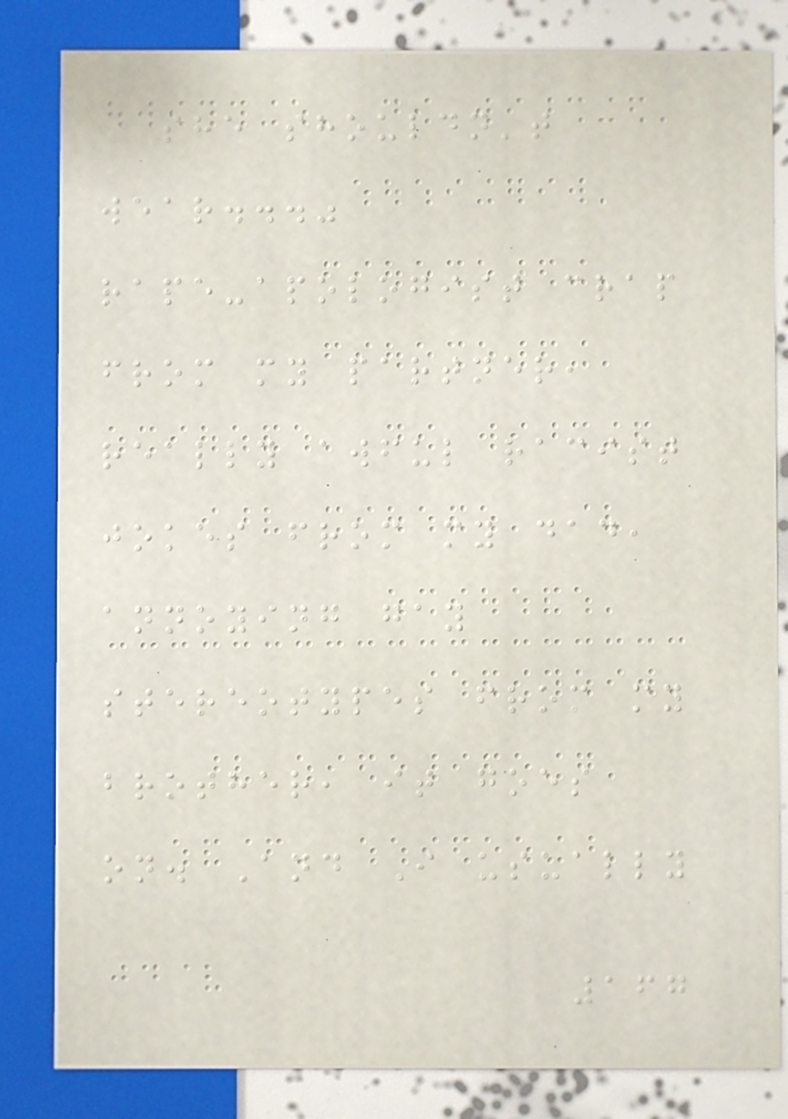she shouldn't
wear..."
rape-apologist crap
from my partner,
really awful racist
jokes from my dad,
annoying gay
stereotypes from my
brother, it goes
on. And I usually
167
